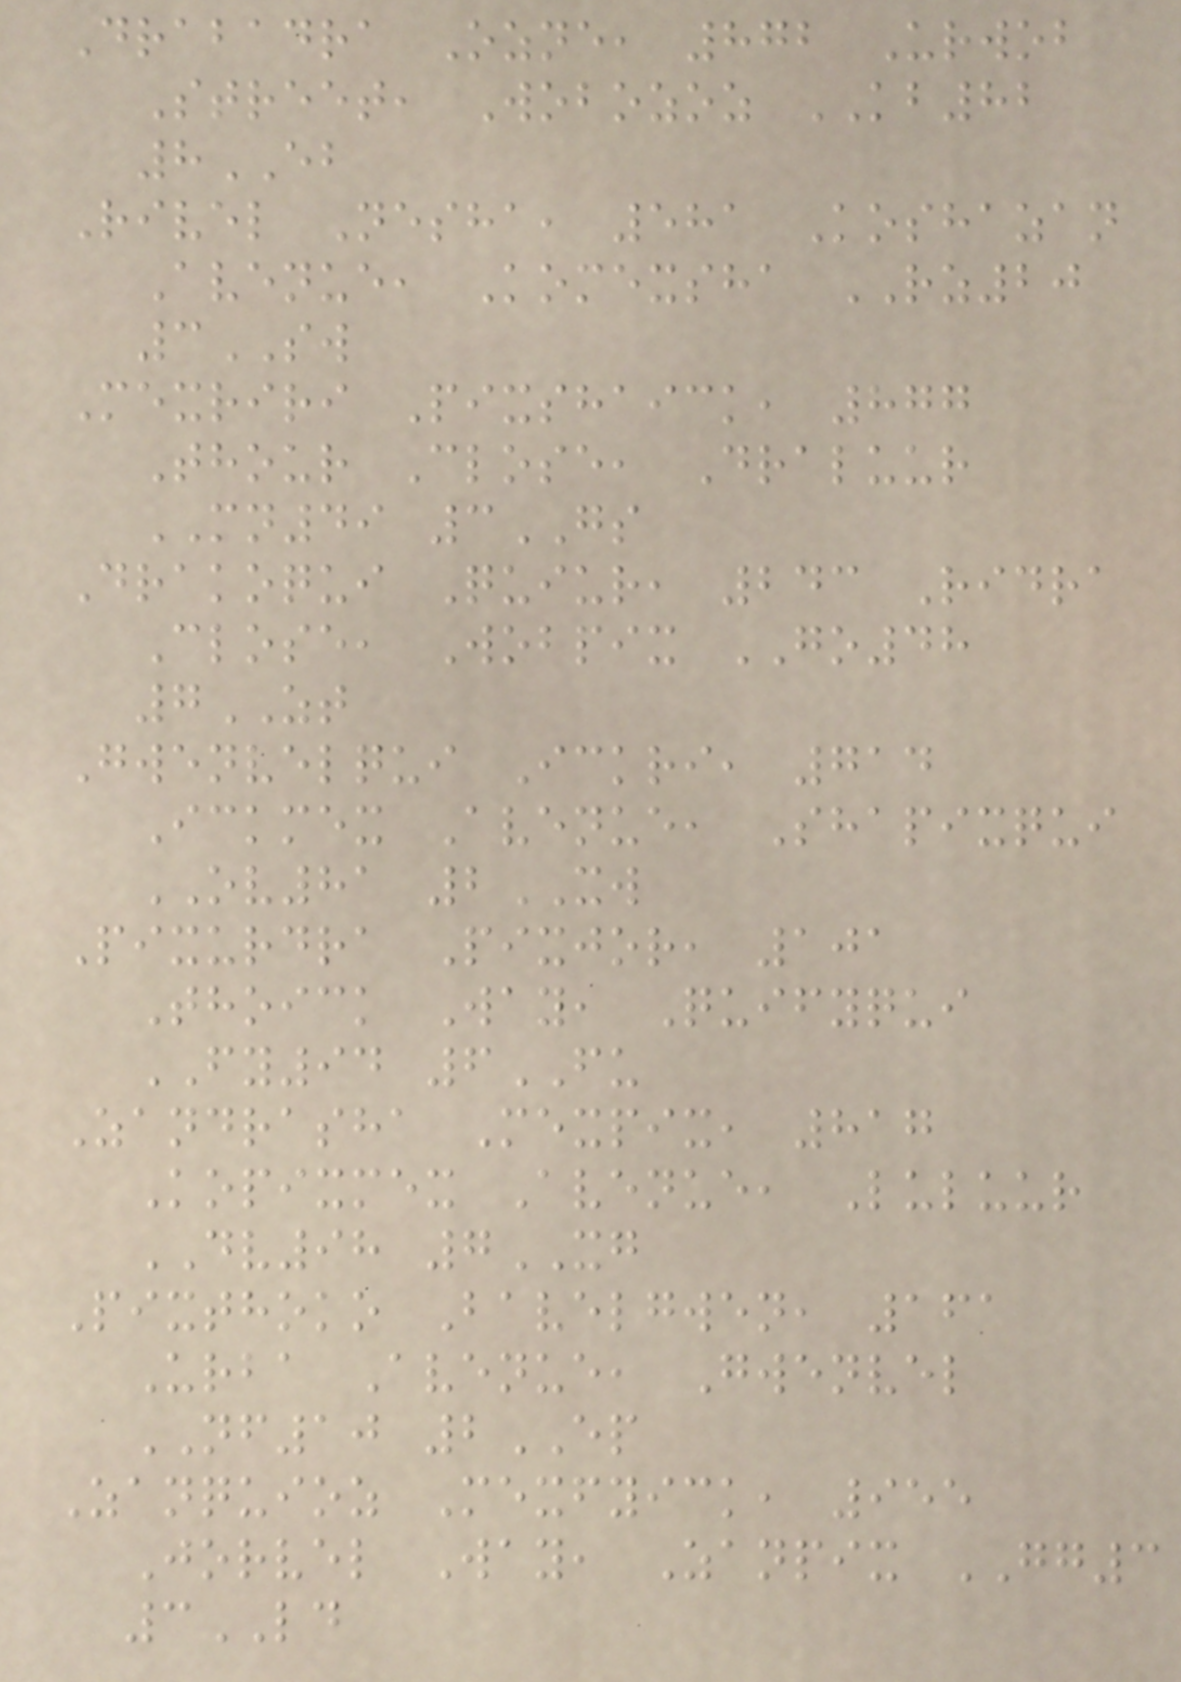Drabadra Ozne, 872 Urwob
Street, Wobozoz KB82
8EB
Rivel Nesha, 581 Koshazan
Avenue, Komexsha RZ20
3SW
Mexriri Pixshaick, 877
Thour Close, Draluur
MN49 3GS
Drakoqui Quiur, 243 Ridra
Close, Wobpix GO48
7ZT
Gwenvelqui Ickri, 714
Ickmex Avenue, Shapixqui
OV81 2XW
Pixurdra Pixjor, 101
Thoick Way, Quifyqui
FY94 6FU
Zandrasha Mexpix, 817
Kopixmex Avenue, Luluur
DV98 7XG
Pixthoko Bavelgwen, 161
Urba Avenue, Gwenvel
NF10 2EP
Zanquioz Mexfyick, 955
Jorvel Way, Zanpix GG3
3LD
